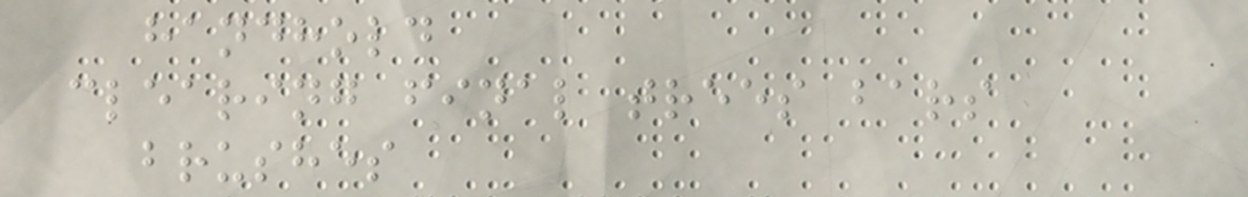handhold
clearing final trees bars
brushes
